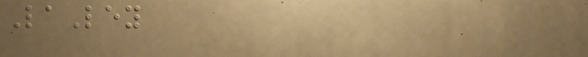LaLey
